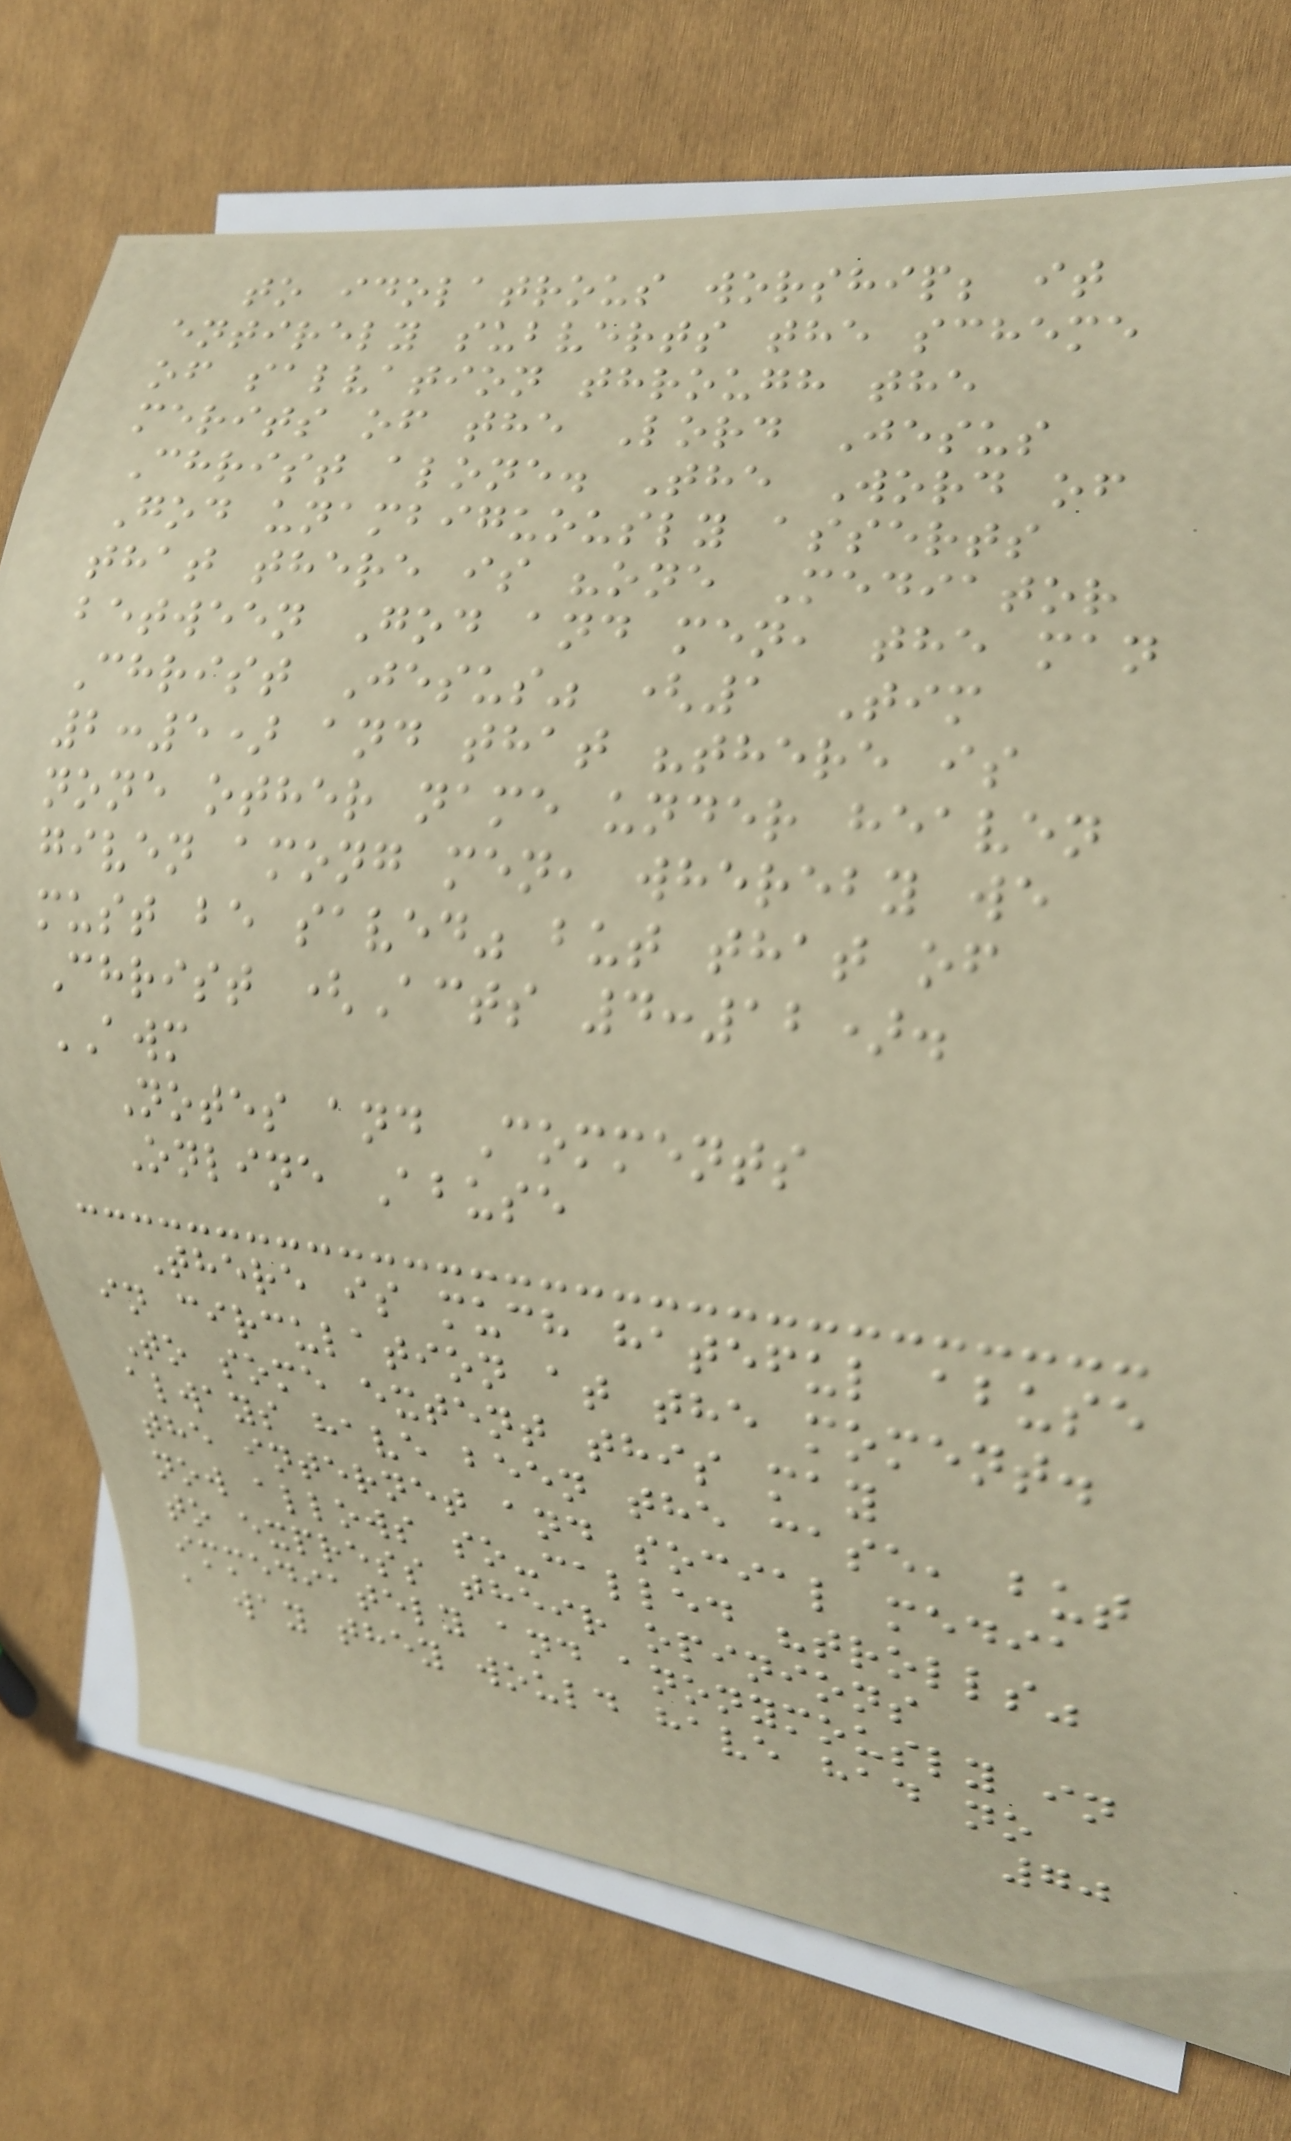to idolatrous worship; it
entirely subverts the scheme
of salvation through the
merits of the Lord Jesus
Christ alone. The Word of
God unambiguously asserts
that there is "one Mediator
between God and men, the man
Christ Jesus" (1 Tim
2:5) and that "there is
none other name under heaven
given among men, whereby we
must be saved" but that of
Christ (Acts 4:12).
AWM
Notes and Comments
Online Abuse
There is much hateful abuse
in circulation at the moment.
To some extent this may
always have been the case, but
the internet and social media
now allows so-called "trolls"
to express their opinions
immediately and anonymously in
a way they would have had no
70
